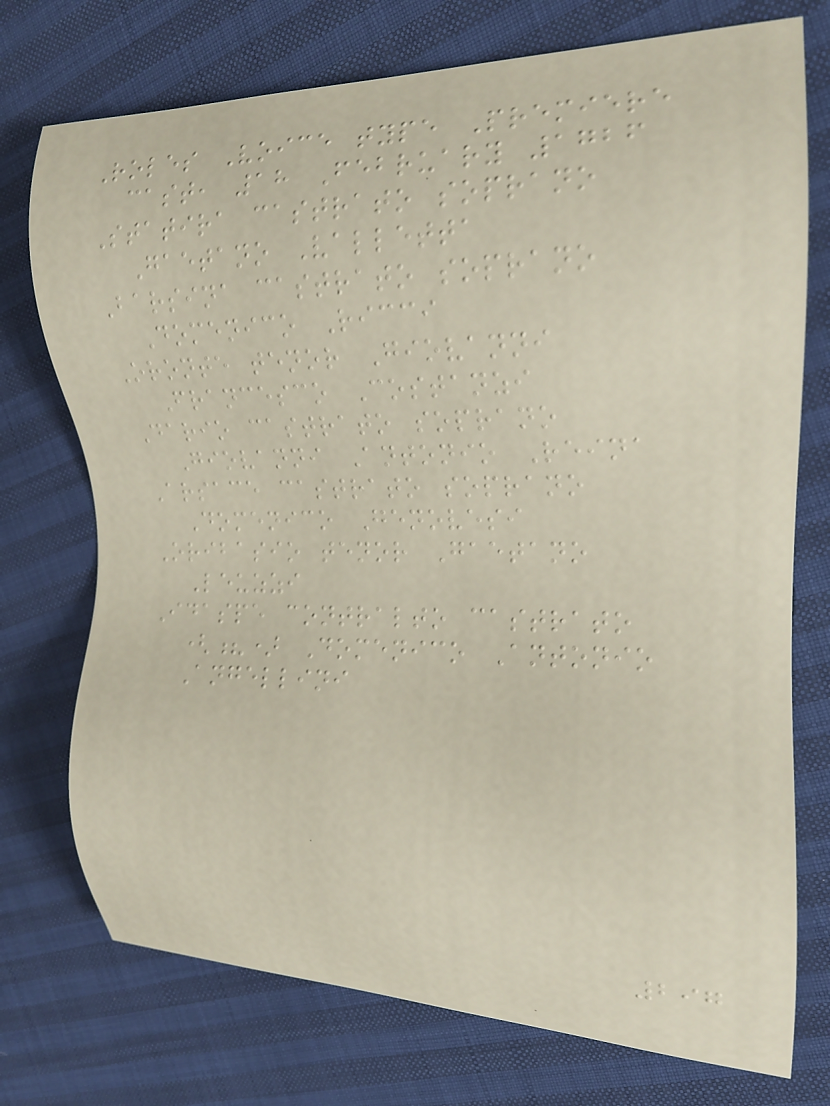Roles Voice type Premiere
cast, 18 February 1726
Statira castrato soprano
Gaetano Valletta
Barsina castrato soprano
Domenico Ricci
Oronte tenor Giovanni
Francesco Costanzi
Dario castrato soprano
Giovanni Antonio Reina
Arsace castrato soprano
Domenico Genovesi
Oribasio tenor Gaetano
Leuzzi
Idaspe contralto castrato
(?) Domenico Antonio
Angellini
297
